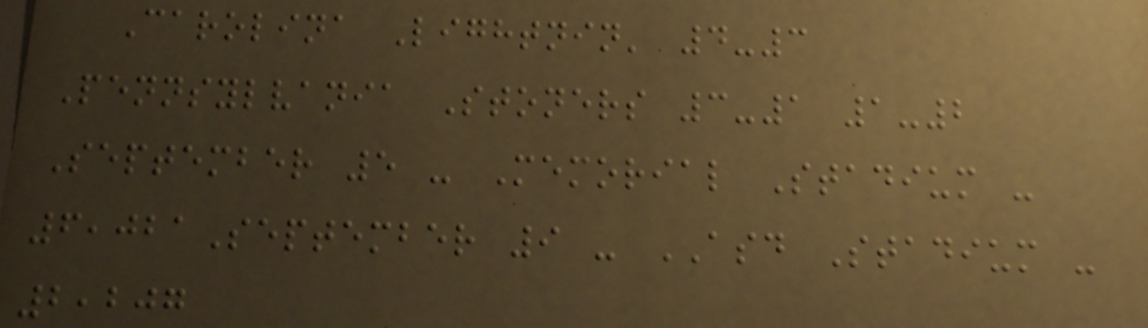Carolina Lightnin' 4-3
Pennsylvania Stoners 3-1 1-2
September 5 - Memorial Stadium -
6,021September 9 - ASD Stadium -
2,207
